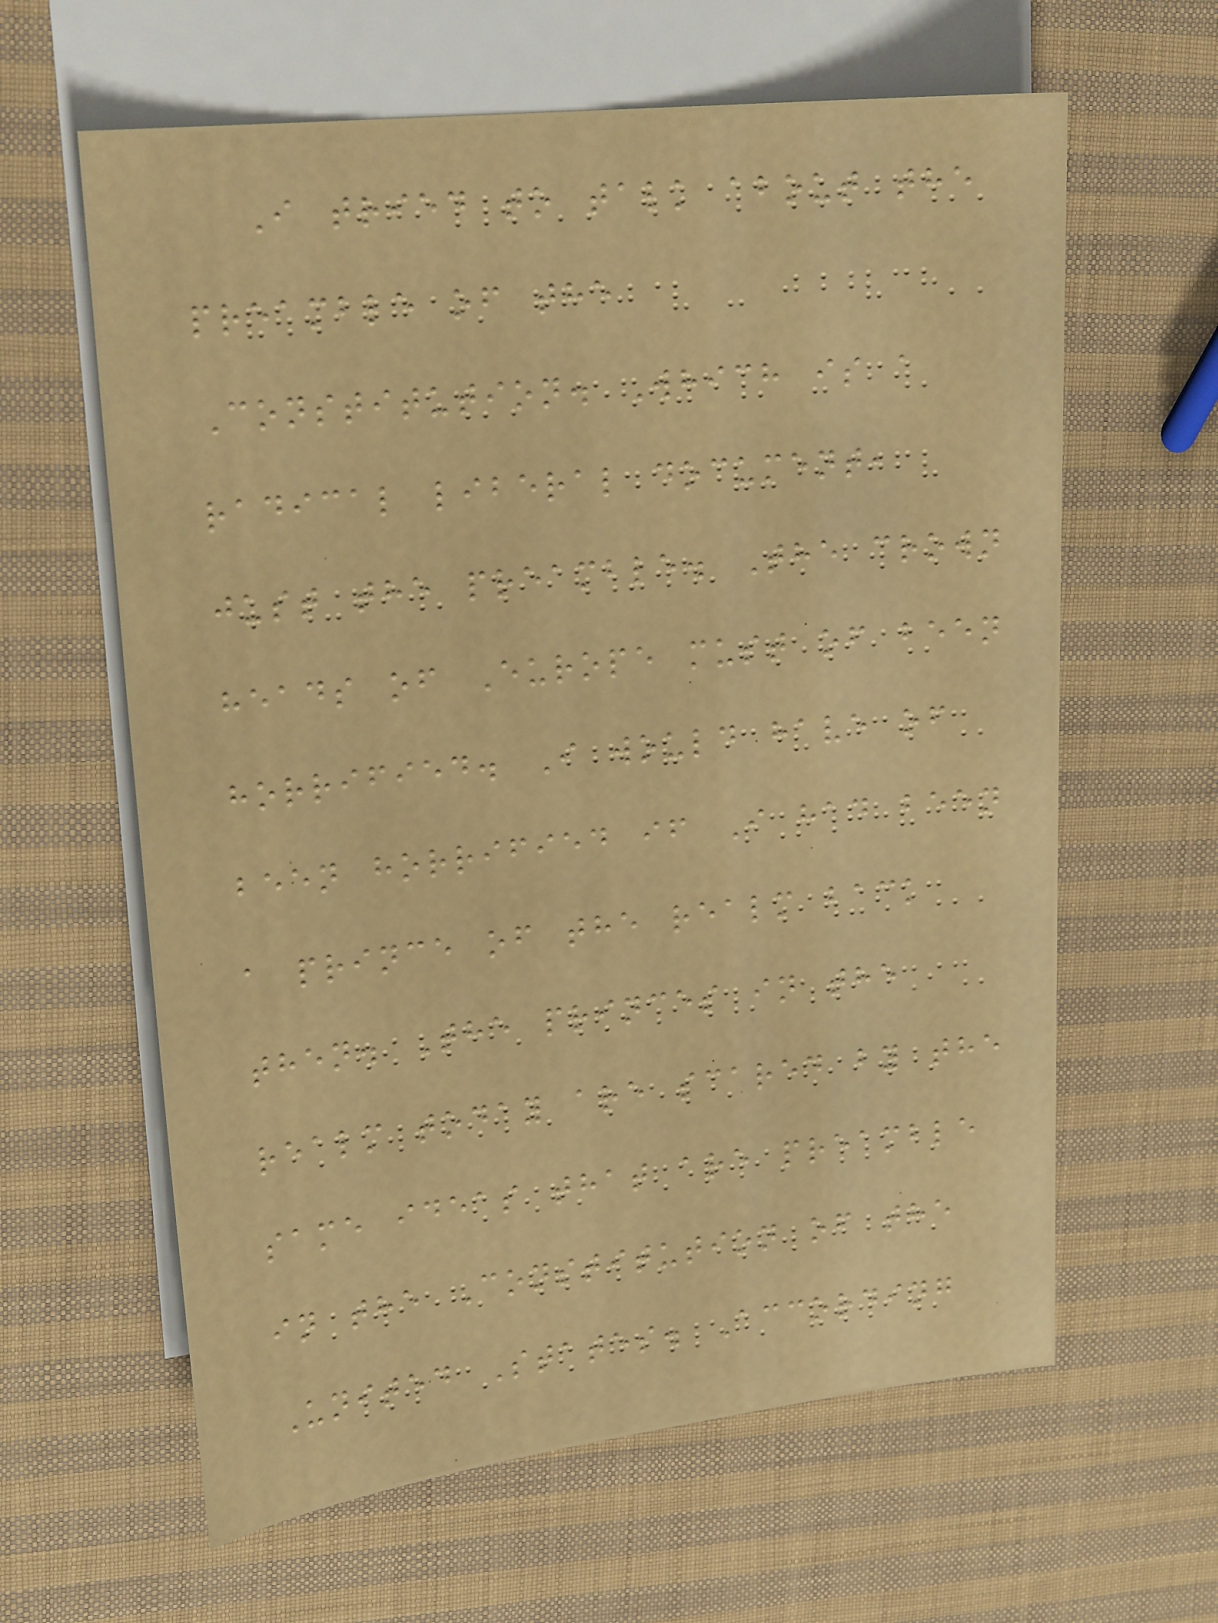I tried to talk about the
preamble of the
Constitution. Which is a
radical liberal document,
just the preamble. The crown
heads of Europe must of been
horrified. I would have of
been horrified if I had been
a prince of the realm back
then. The princes in the
realm today are scared by the
same ideas that are preamble
in the Constitution of the
United States. According
